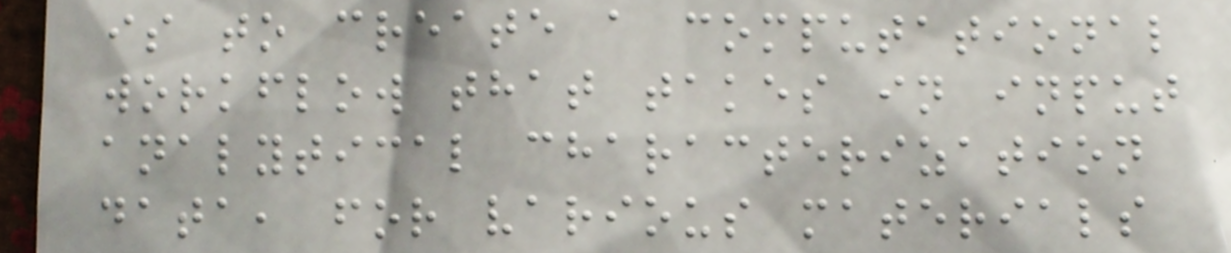is to create a computational
workflow that takes in input
analytical characterization
data, for various materials
